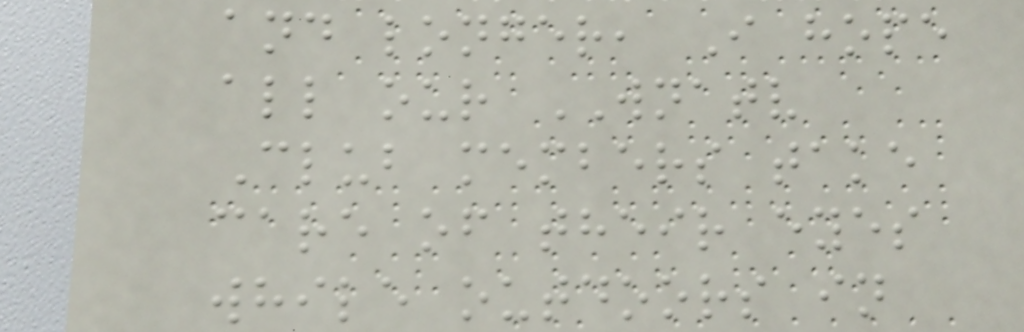and longer, I hope
all our WNATV
Club members take
care of their eyes
while outdoors in
